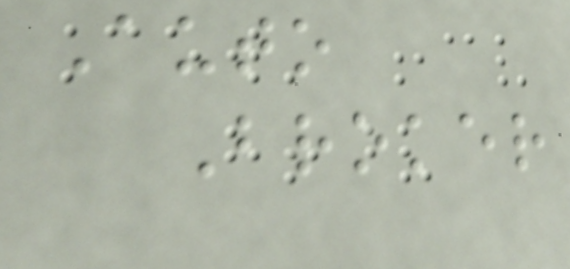Auto
Broker
